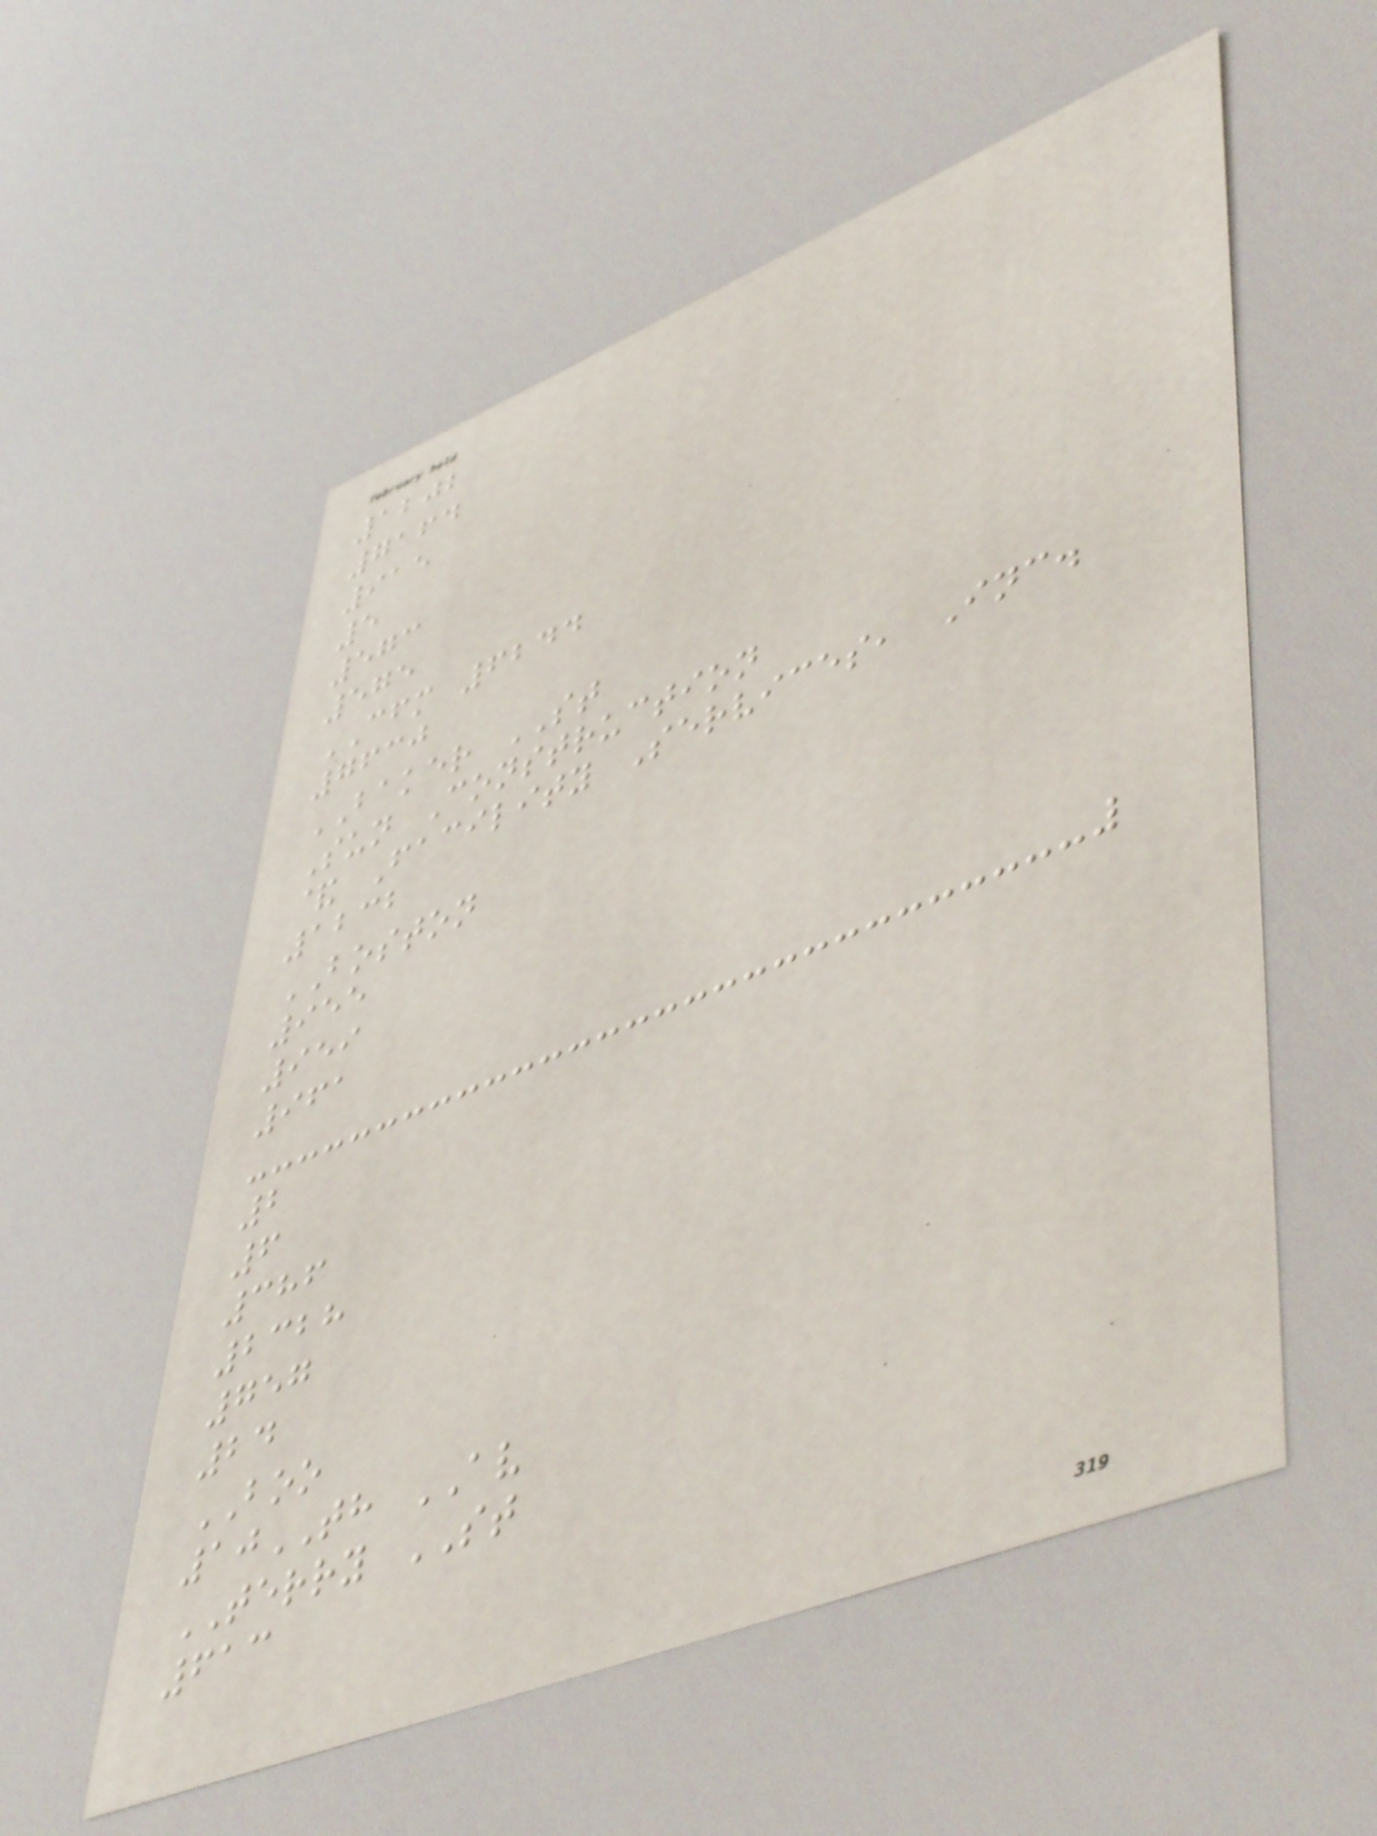1202
7164
915
5
573
575
CFM 6244
7630
BAKER ST
Sun Construction
& Facility Services, Inc.
1232
BOSTON
955
959
961
2
6
386
2328
757
24
BOO
10TH AV
TERRY ST
613
